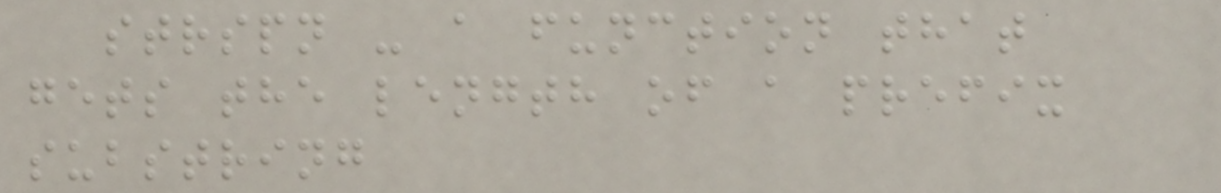strspn - a function that
gets the length of a prefix
substring
